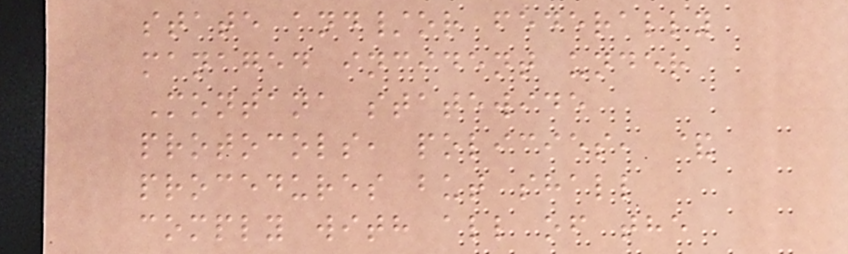state and/or federally
managed incident under
Montana statewide
protocols, policies, &
procedures but shall
comply with all of the
